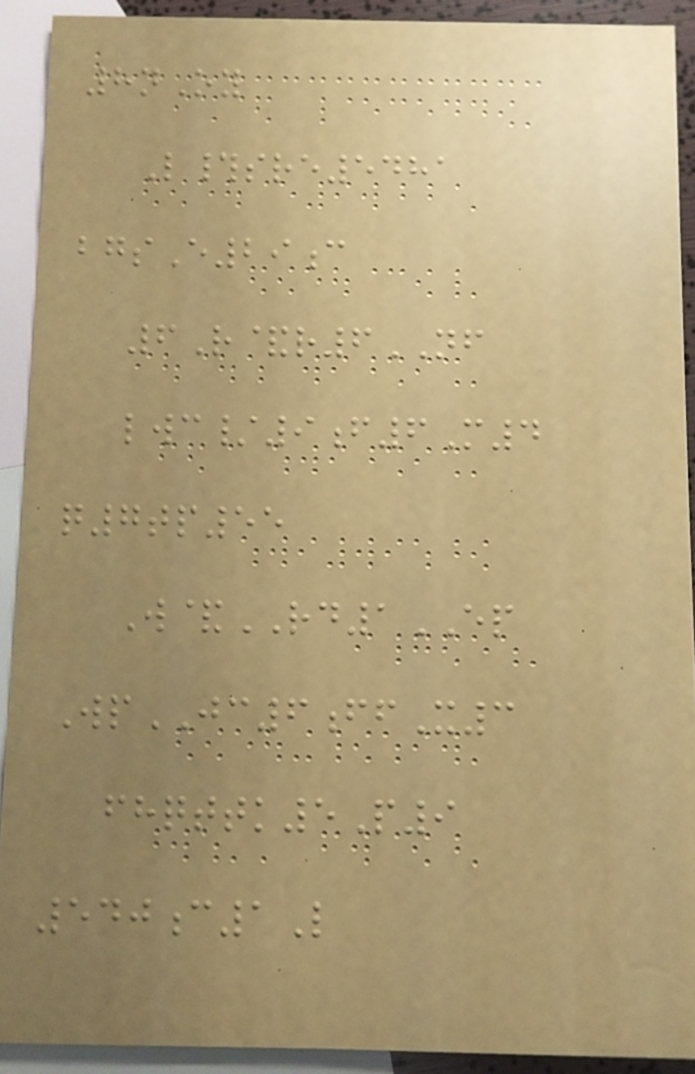8nOy
L#sre5481
bgsE29c
6R&r6NF
lwc/9f6M4
q7tp55
W&RD1EP
WpJC6ffX3
fhqttk5P9
540c1L
